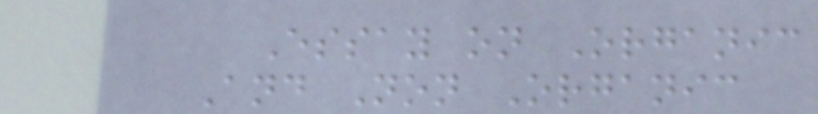Essay on Organic
And Non Organic
